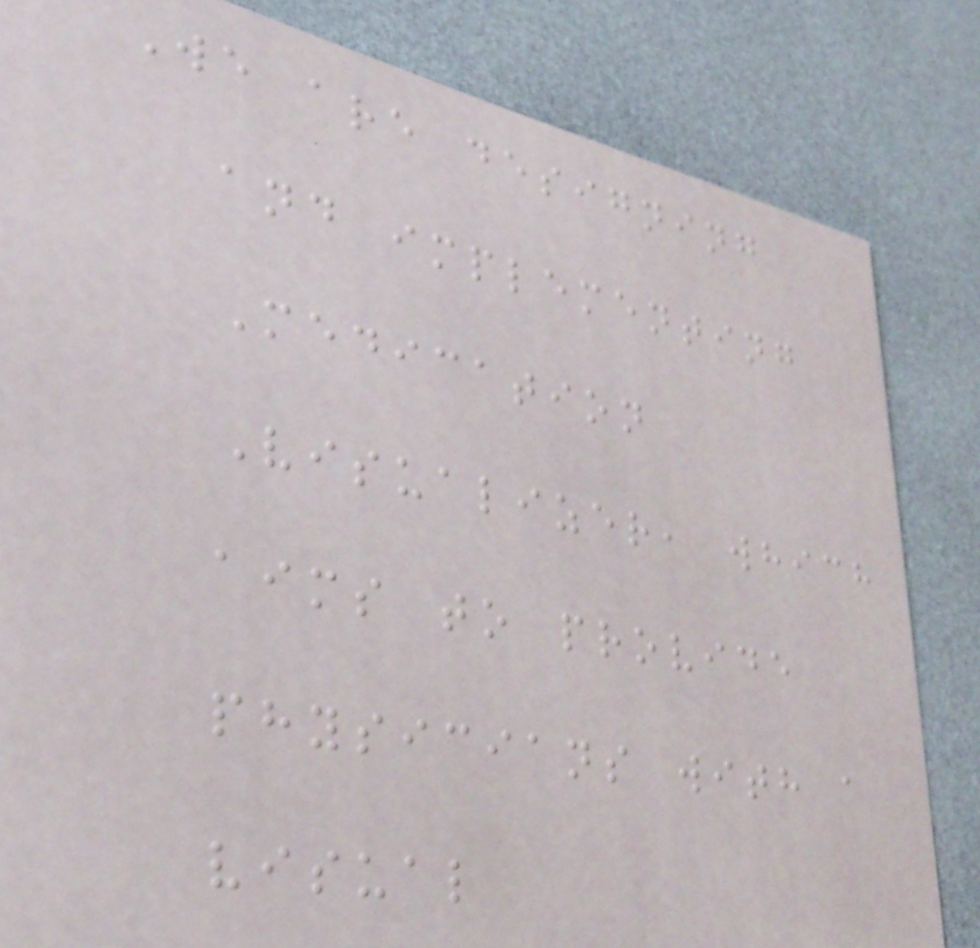We are designing
and implementing
Medication
Visualizer, which
aims to provide
physicians with a
visual
